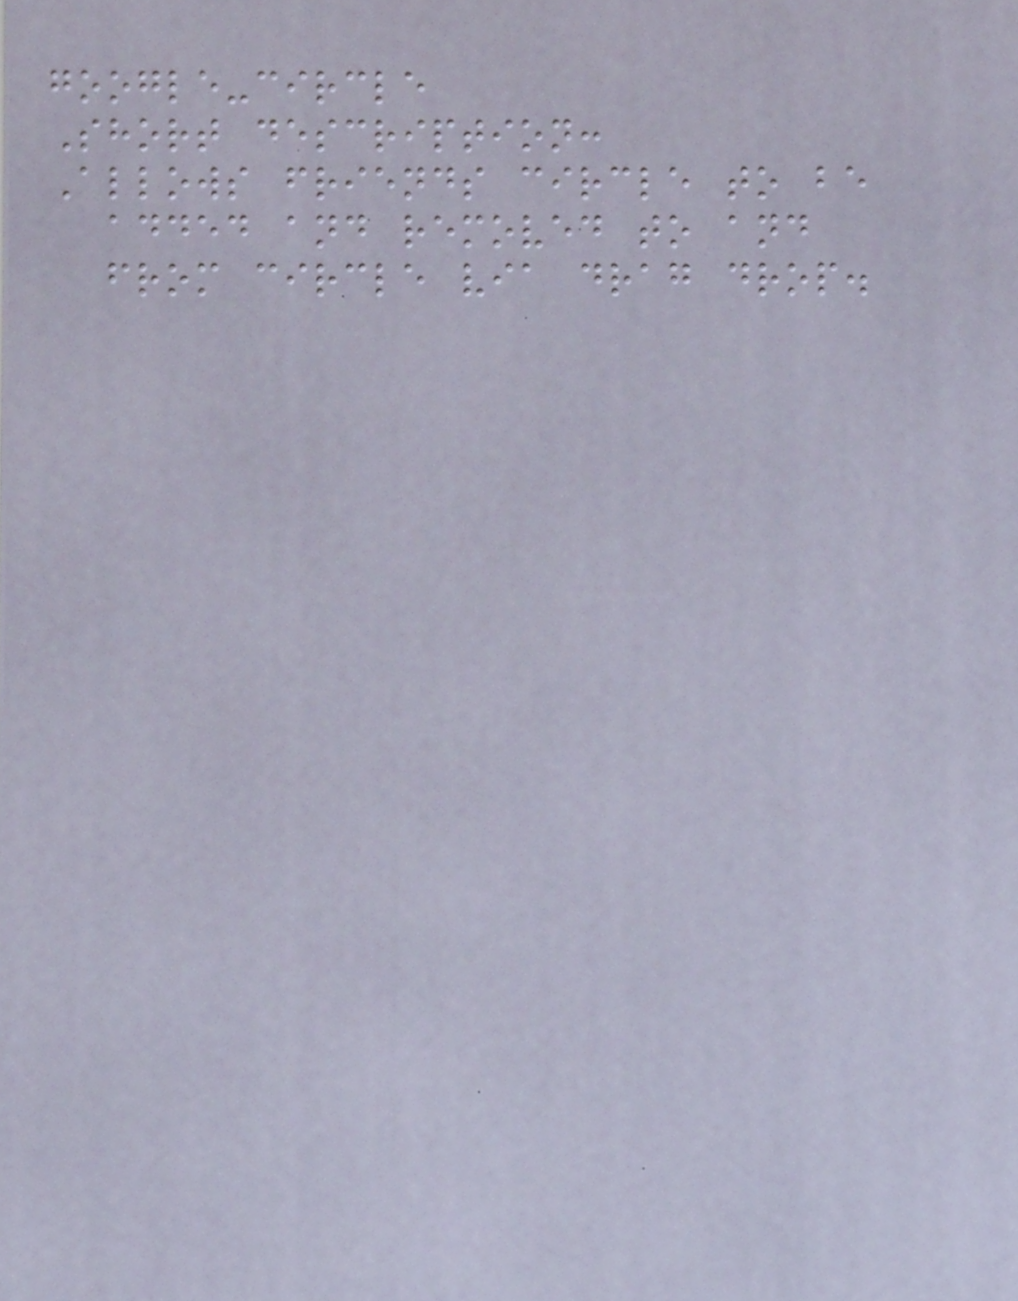google-circle
Short description:
Allows friends circle to be
added and removed to and
from circle via drag drop.
